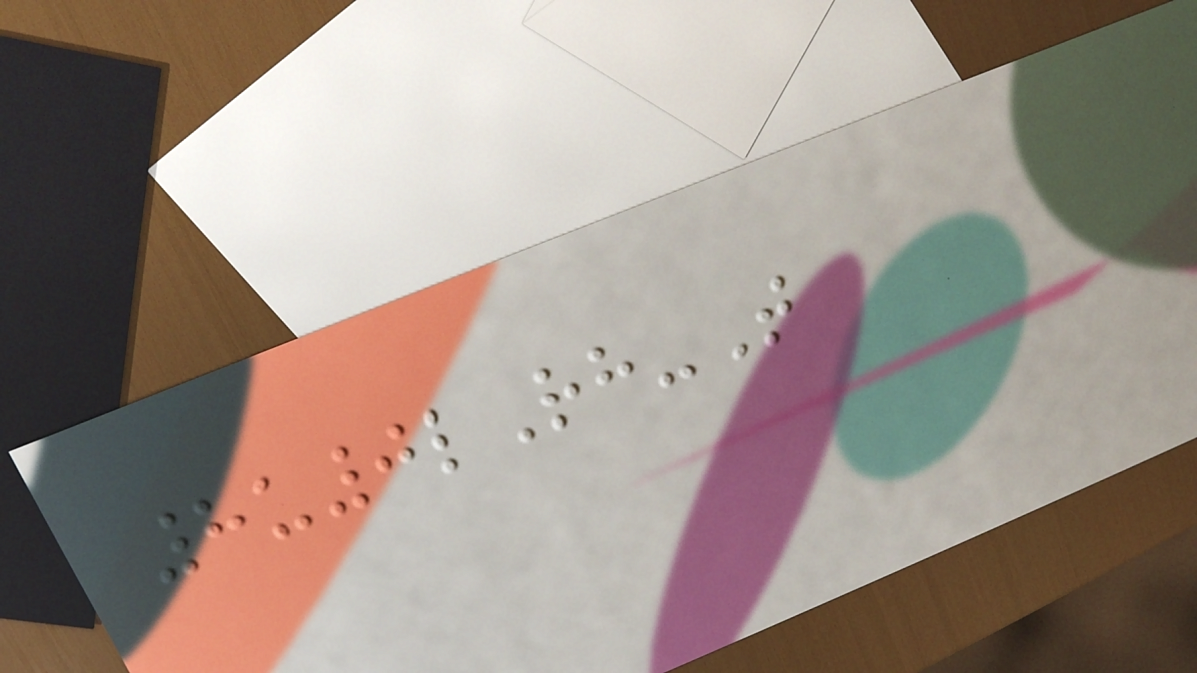8u0lRh-T
